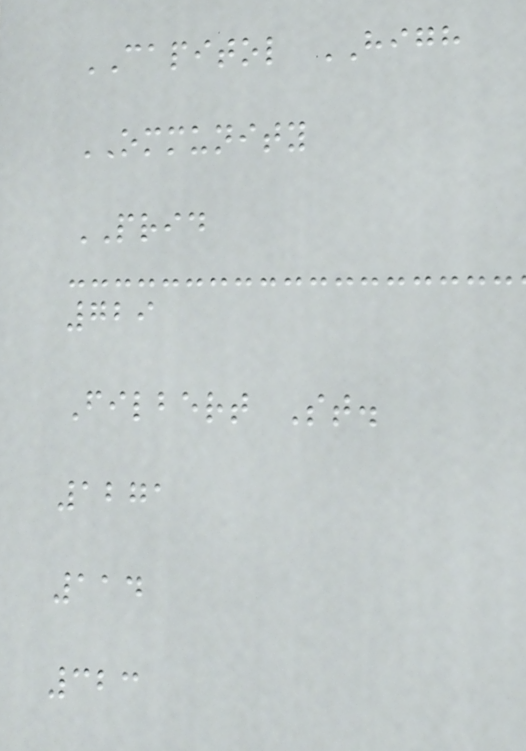CAPITOL HIGH
OMMUNITY
PRID
729
Filbert St.
1271
114
323
